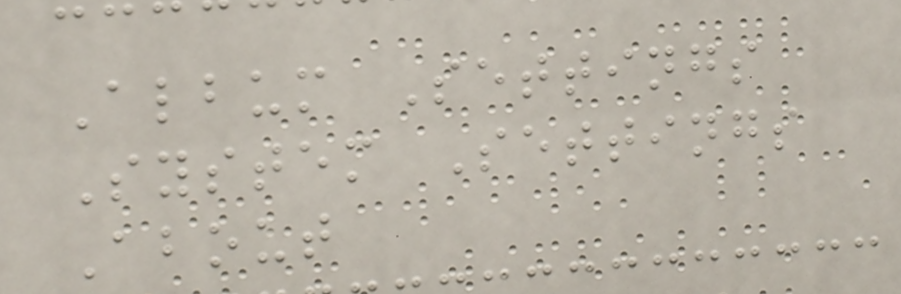Album Settings
System Settings
About
